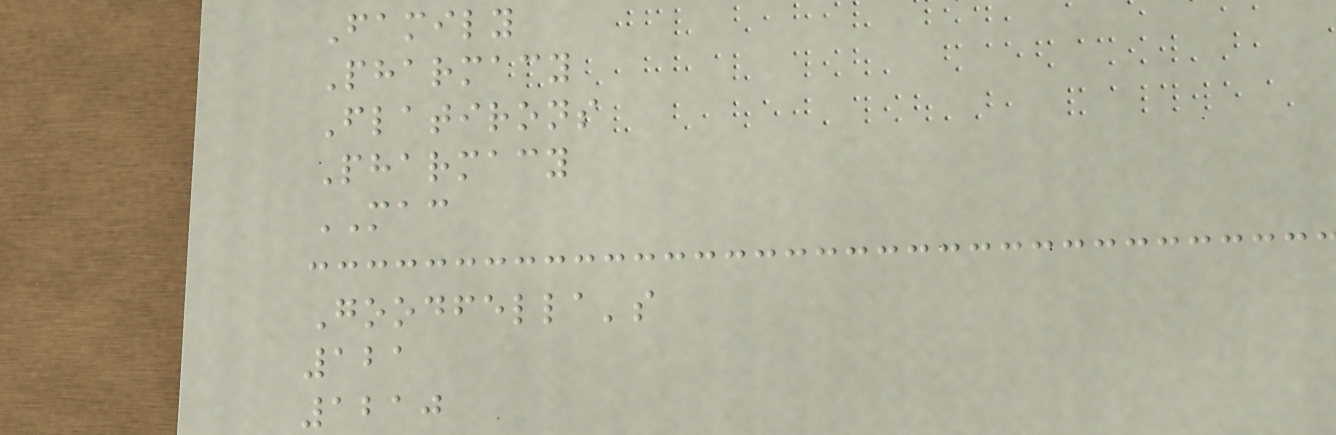Family
Pharmacy
Flatirons
Pharmacy
MAC
Goodfella's
121
1210
